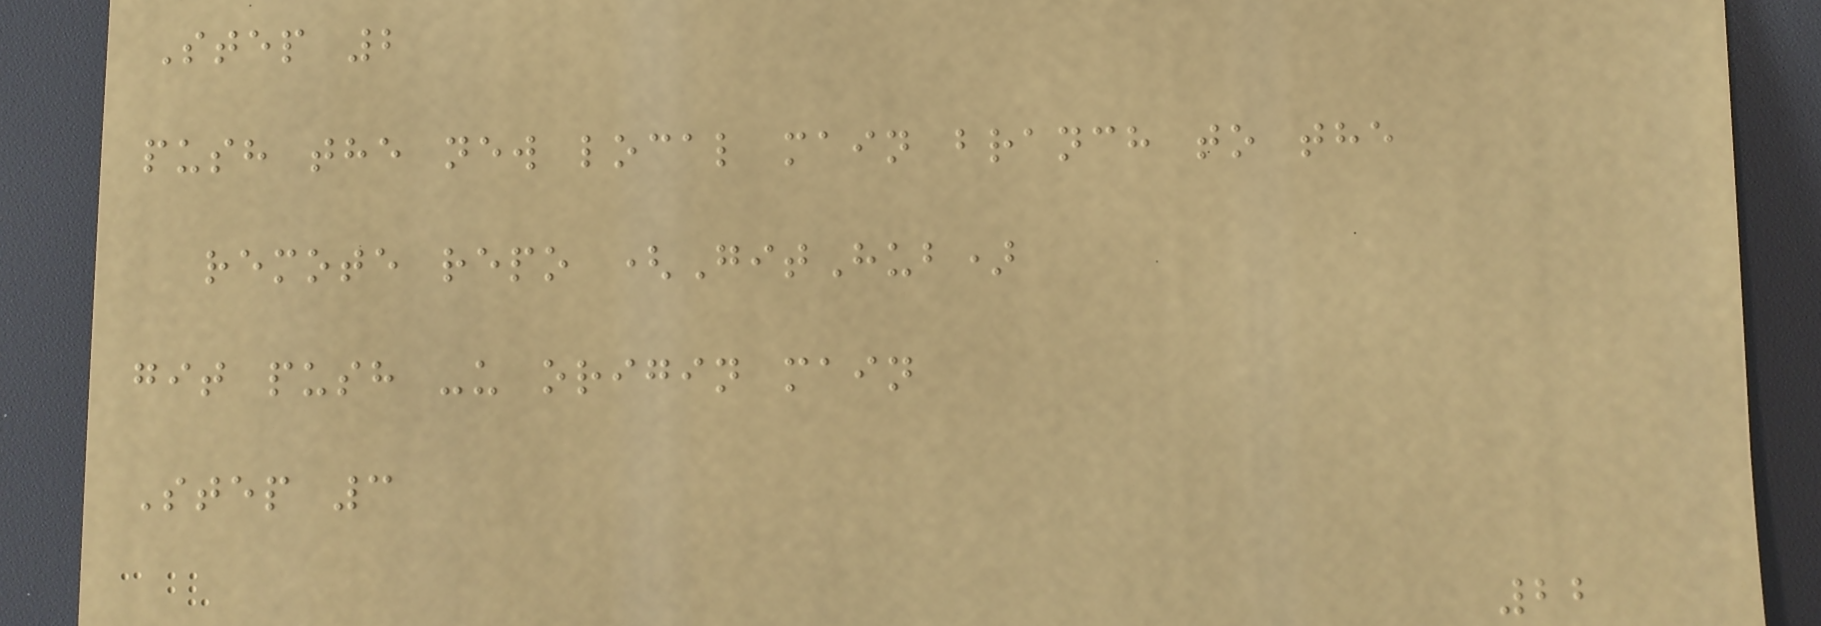Step 2
push the new local main branch to the
remote repo (GitHub)
git push -u origin main
Step 3
22
